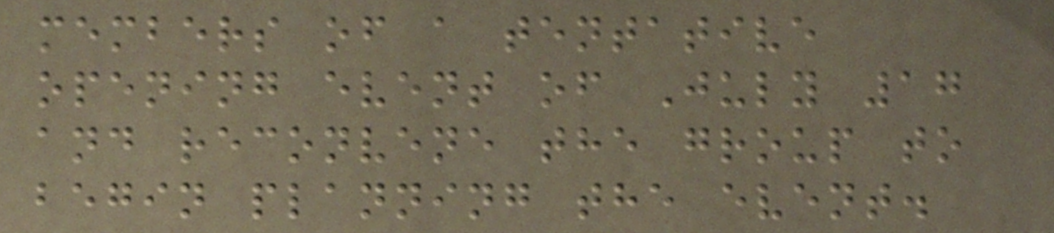members of a tentative
opening event of July 17
and reconvene the group to
begin planning the event.
